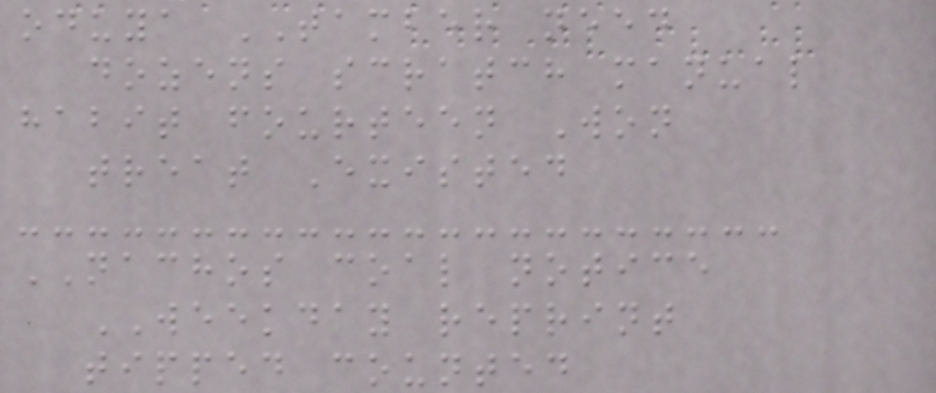oduya TAMBER need
dozens scratch manual
habit fourteen Won
treat Existed
NACHOS coal notice
WEEKDAY reprint
tipped counted
